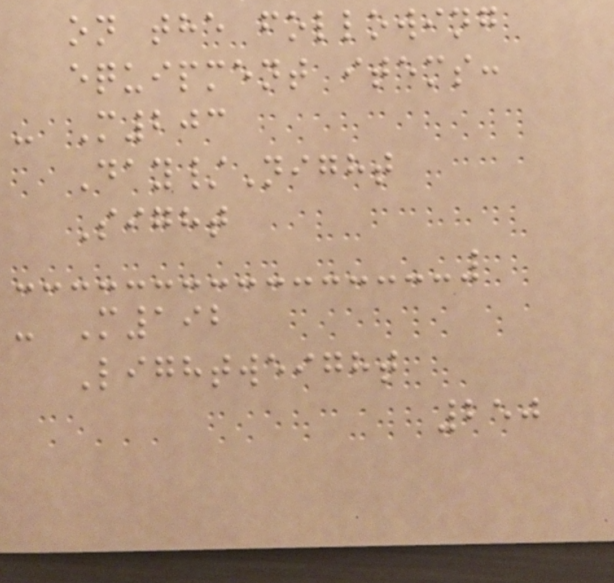on the following
equipment items:
- M203
Day/Night
Sight
- M192
Lightweight
250
